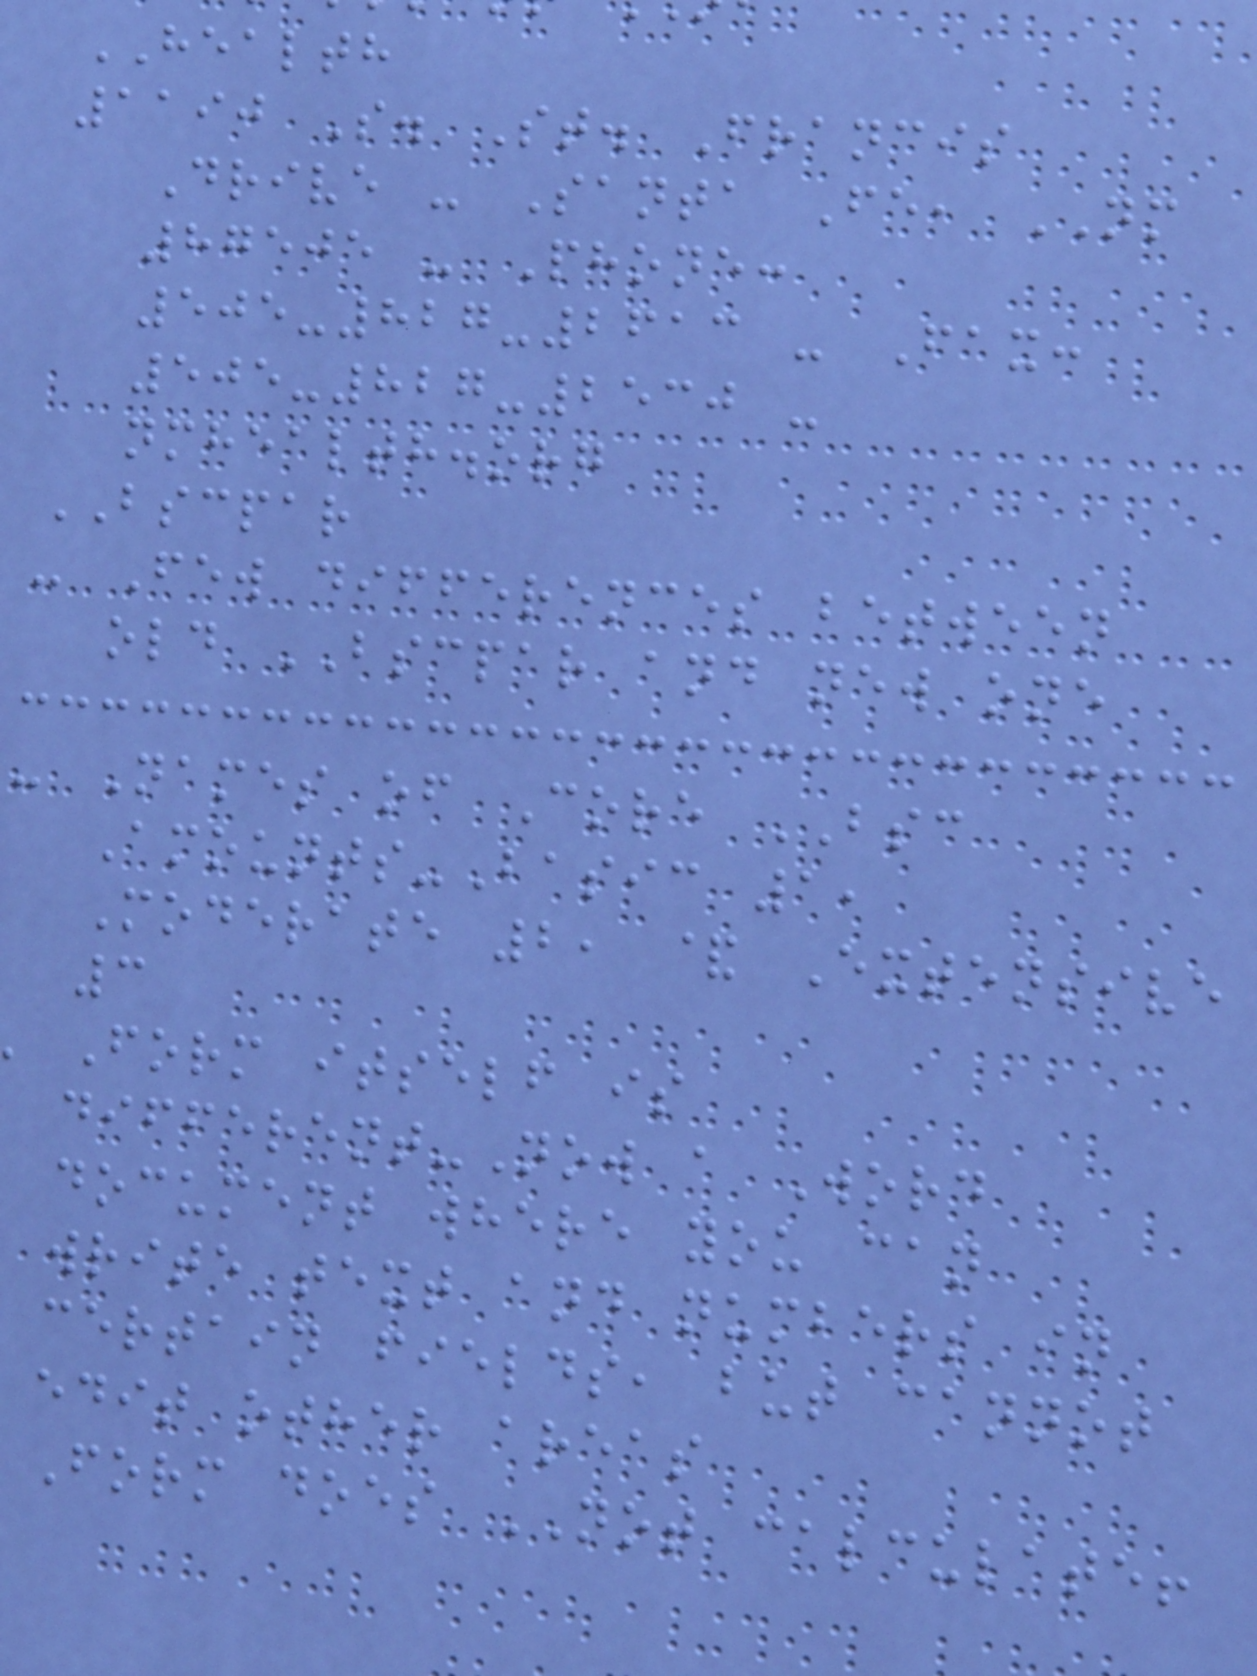HEALTH
1190 S. St. Francis
Drive - Santa Fe, NM
87505 - Phone:
505-827-2613 - Fax:
505-827-2530 -
nmhealth.org
BSCPAR
- Few differences between
old BSCPAR and new one
- Names of Core BSC
Amounts-Basic 1,
Moderate 2, & Extensive
3
Form itself is
different-Now a Word
document where you can
write text and numbers in
certain fields, but cannot
edit other areas
Form does NOT calculate!
